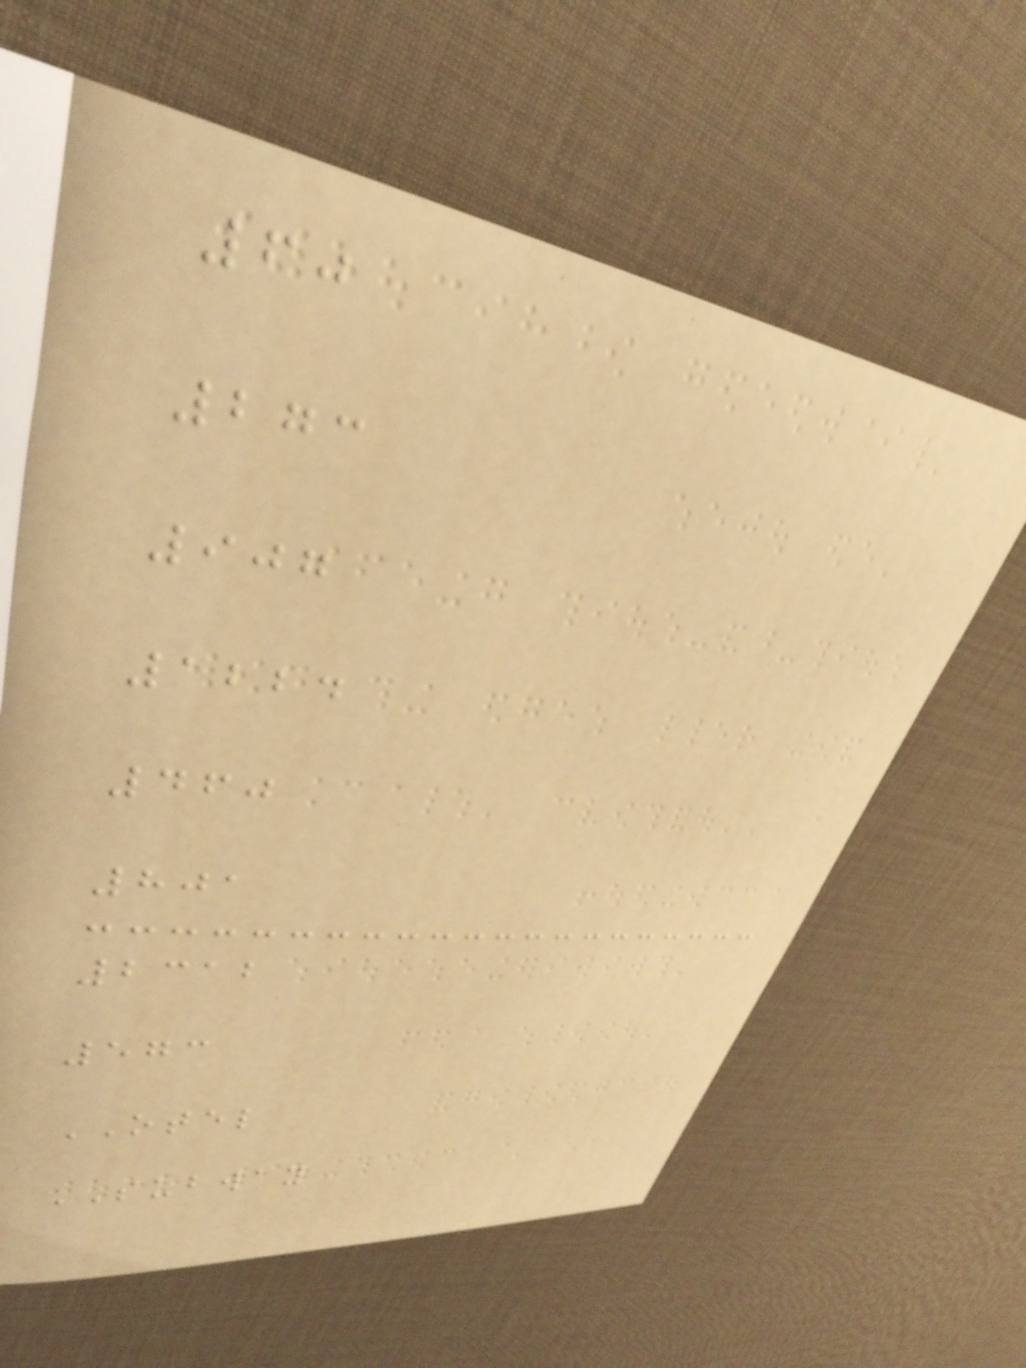60
273
907
1224
460
801
2312
573
OTEL
SUBWAY
